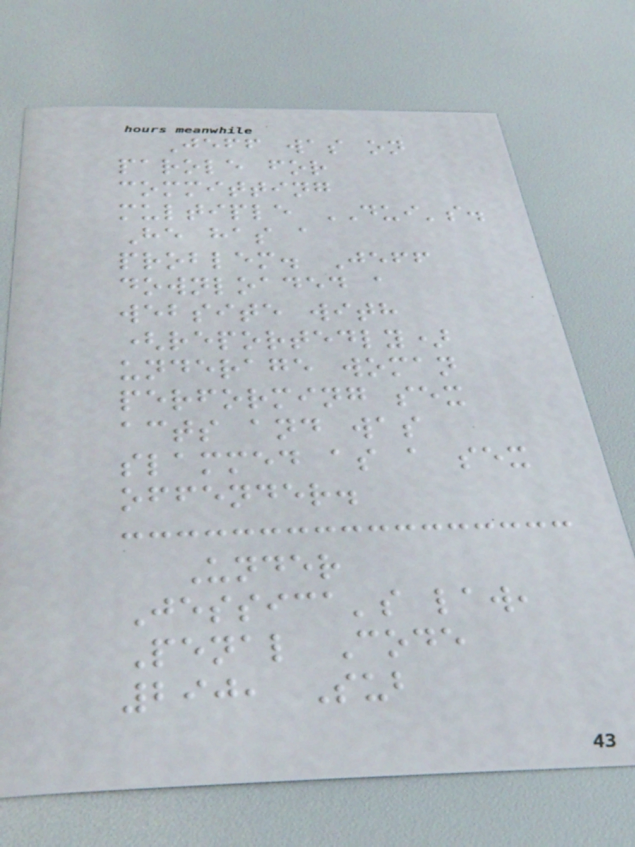Jeff was on
parole for
committing
multiple DUI's.
He has a
problem. Jeff
downloaded a
website with
(reportedly)
underage woman
performing sex
acts and was
slammed as a sex
offender.
Under
Jessica's law,
Penal Code
290, Sub
